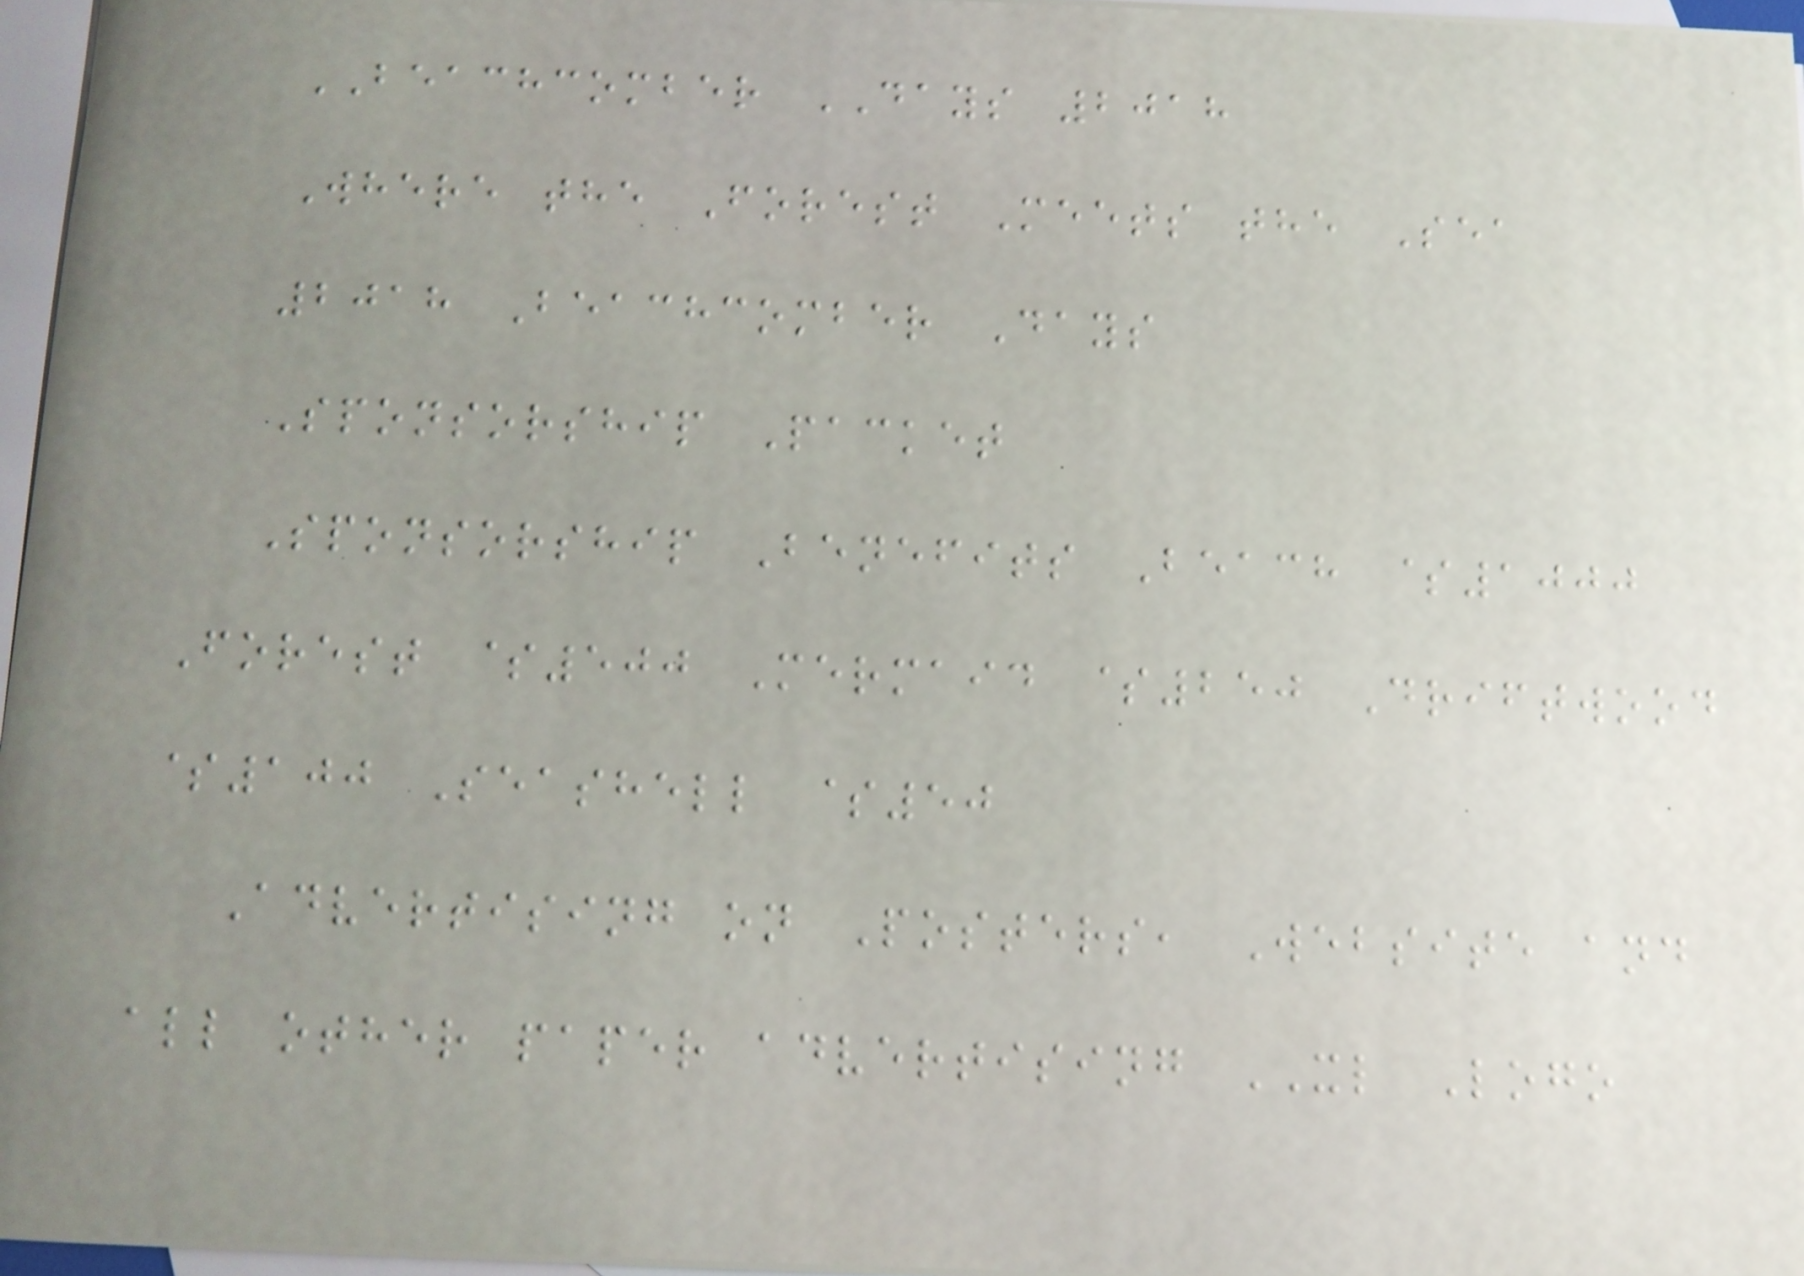BEACHCOMBER DAYS 2018
Where the Forest Meets the Sea
2018 Beachcomber Days
Sponsorship Packet
Sponsorship Benefits Beach $1000
Forest $500 Mermaid $250 Driftwood
$100 Seashell $50
Advertising on Posters, Website and
all other paper advertising XL Logo
